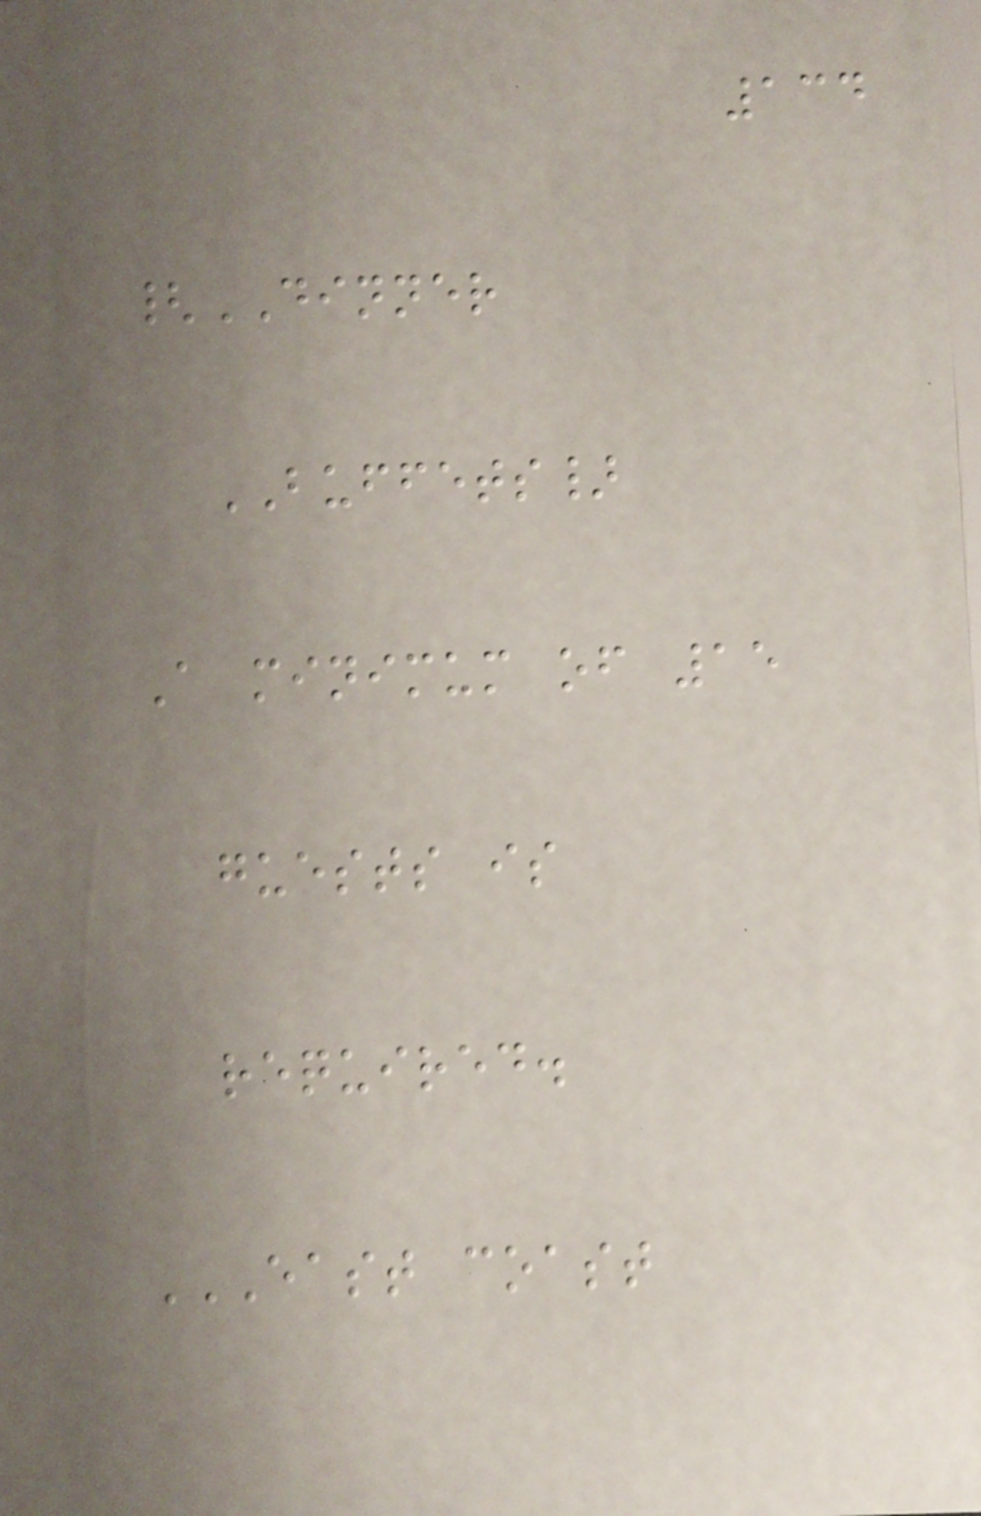134
{DINNER
BUFFETS}
A minimum of 15
guests is
required.
EAST COAST
